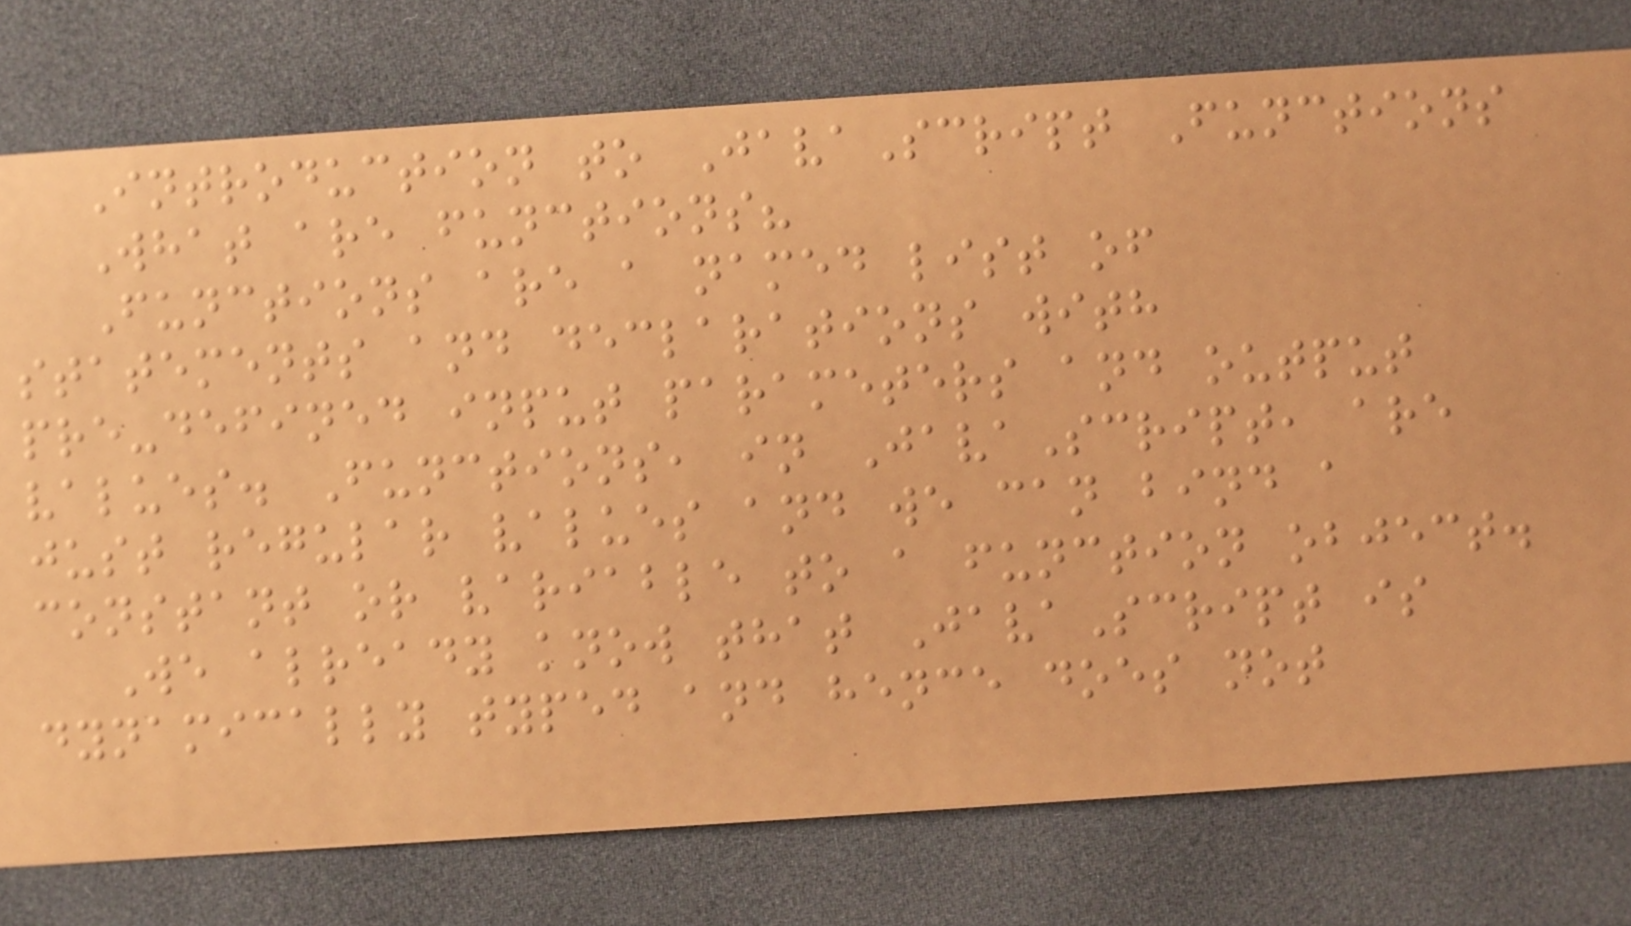Introduction to JavaScript Functions
What are functions?
Functions are a named list of
statements and declarations with
pre-defined input parameters and output
values. Functions, in JavaScript, are
just regular values and we can bind a
constant or variable to a function object.
We already know that JavaScript is
dynamically typed and hence does not
